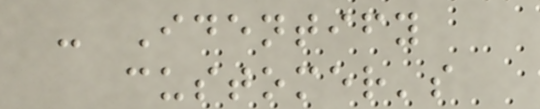- Identify
customer's
